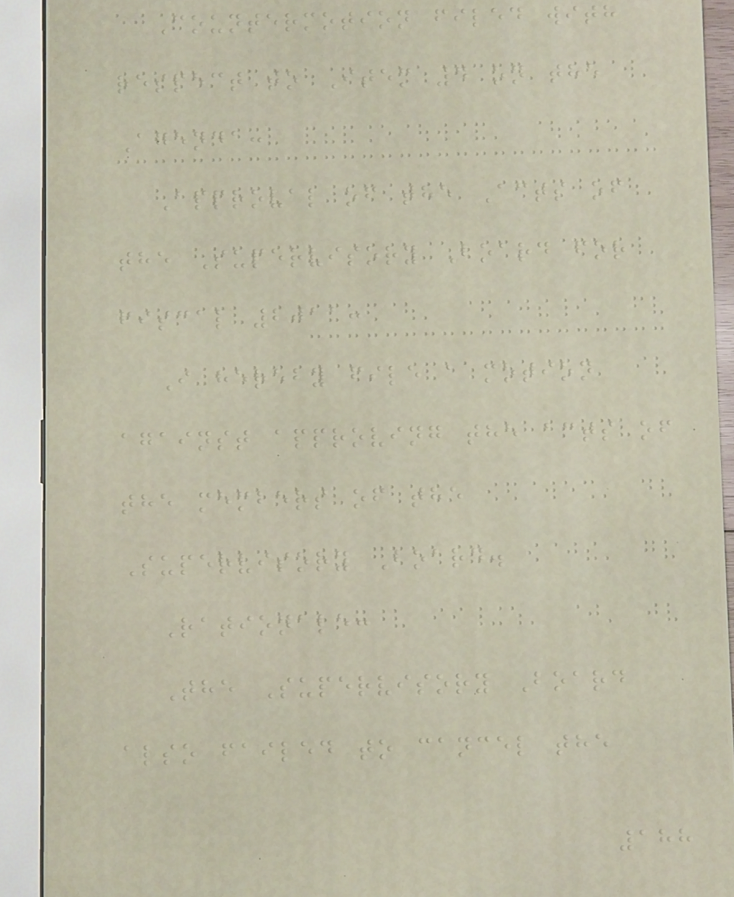Countermotion filed with
respect to Item 4 on the
Agenda:
Approval of the Acts of
the Supervisory Board for
fiscal 2011:
I hereby file a motion
against approving the acts of
the members of the
Supervisory Board.
Rationale:
The Supervisory Board
also failed to cancel the
188
